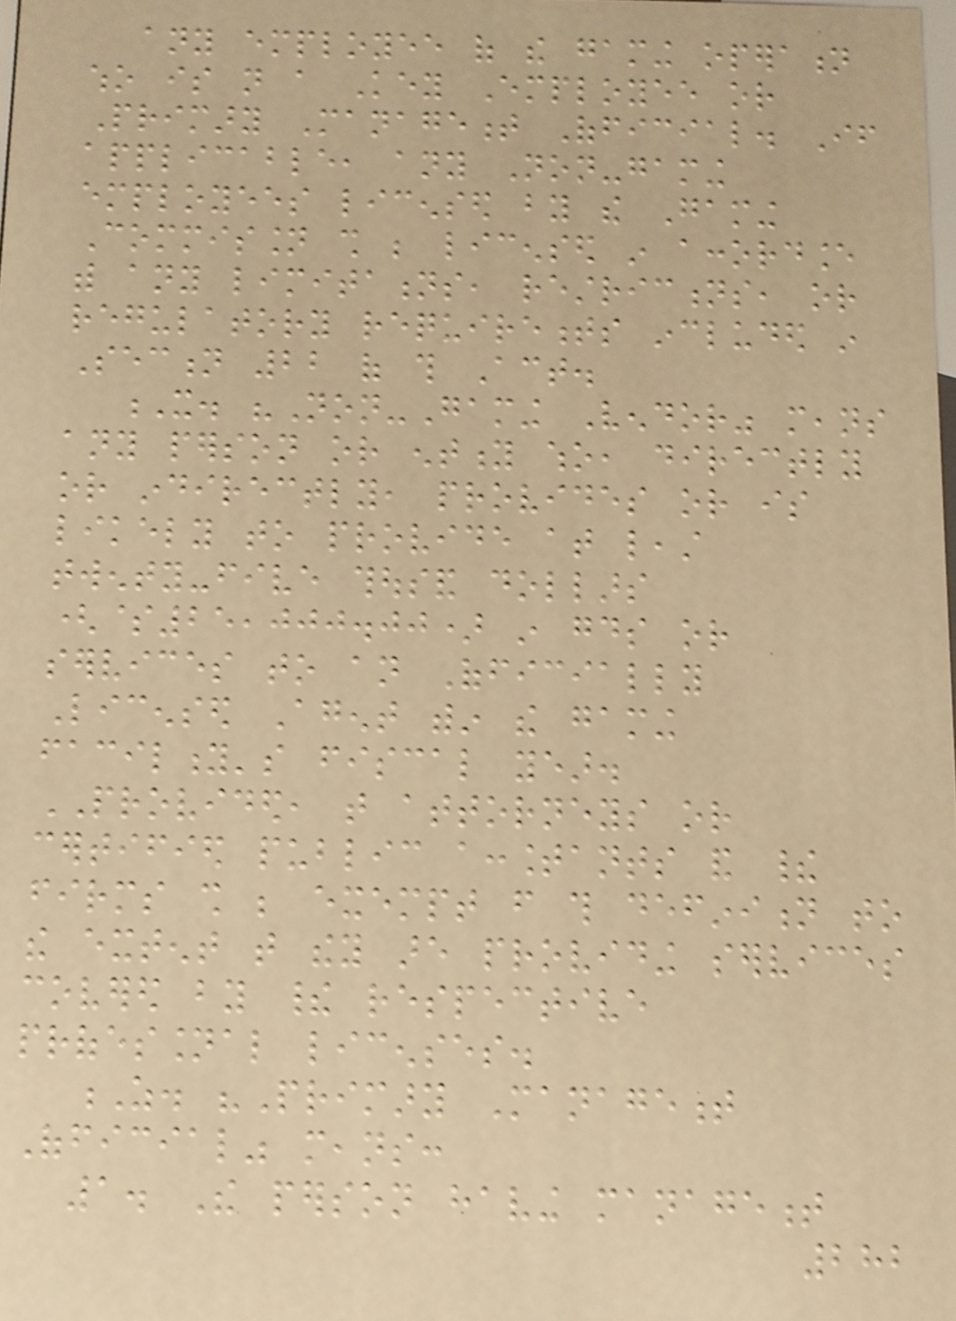any employee of the gaming operation
who is not a Key Employee or
Primary Management Official. If
applicable, any Non-gaming
employees licensed by the Gaming
Commission shall be licensed in accordance
with any limitations, restrictions, or
regulatory requirements included in
Section 22 of this Act.
X. "Non-Gaming Vendor" means
any person or entity who, directly
or indirectly, provides or is
likely to provide at least
twenty-five thousand dollars
($25,000.00) in goods or
services to an Officially
Licensed Agent within the gaming
facility's fiscal year.
PROVIDED, that attorneys or
certified public accountants and their
firms shall be exempt from this definition to
the extent that they are providing services
covered by their respective
professional licenses.
Z. "Primary Management
Official" means:
1. The person having management
282
